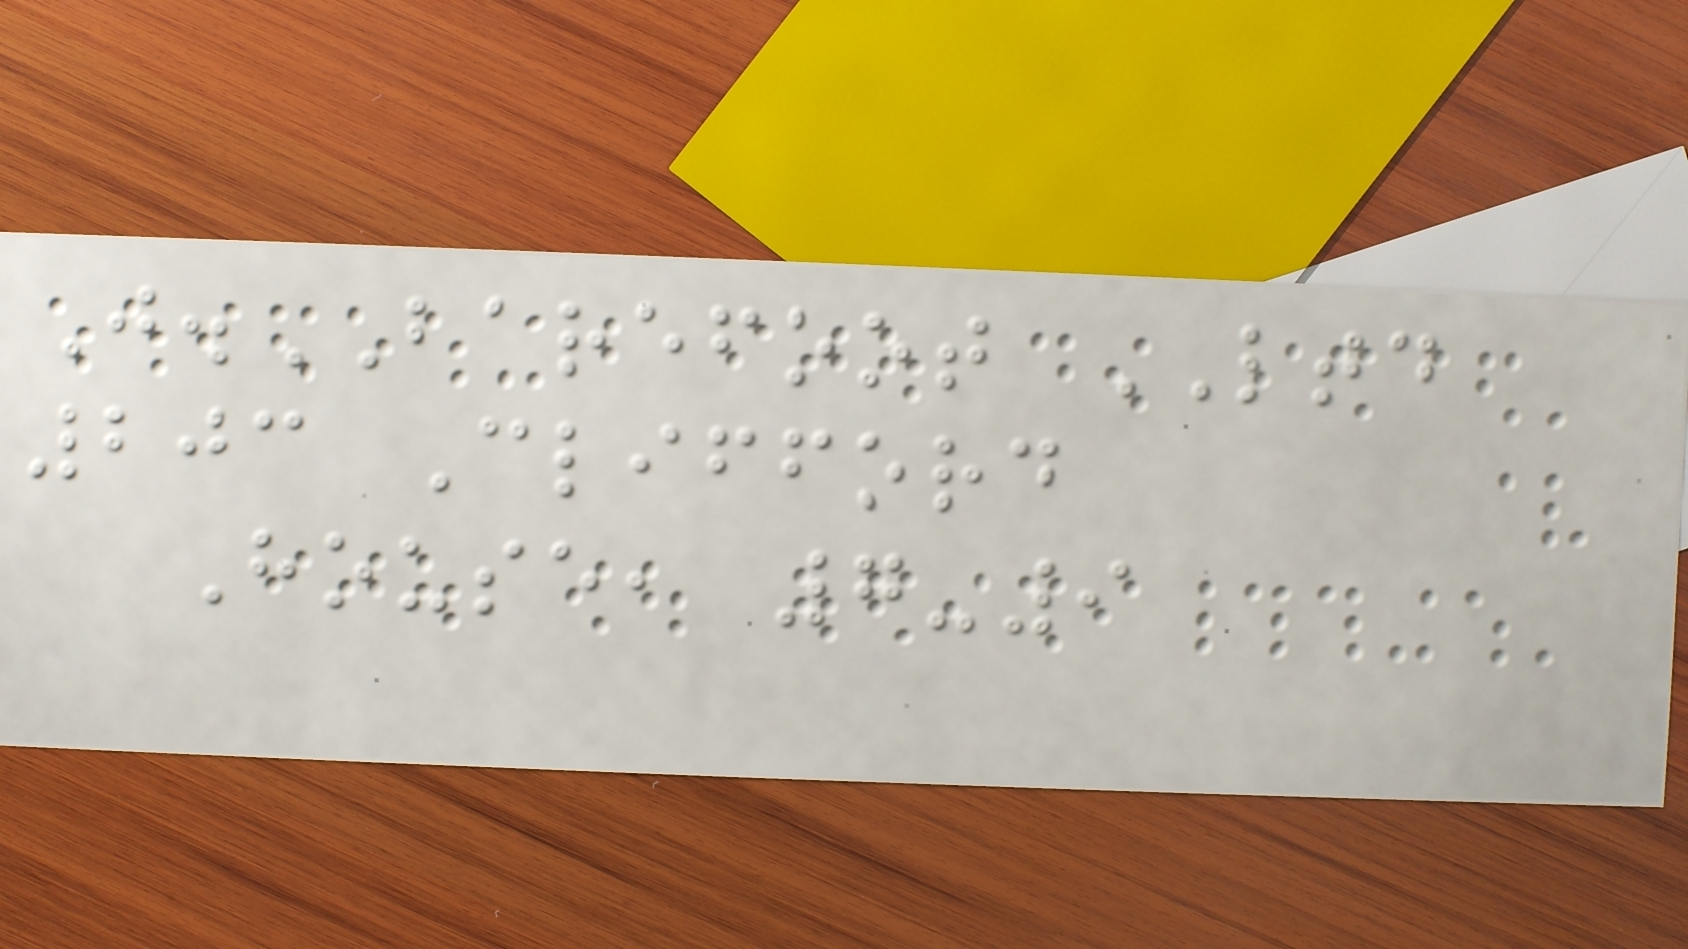J.BAREFOOT LTD
203 Clifford
House, 7-9
